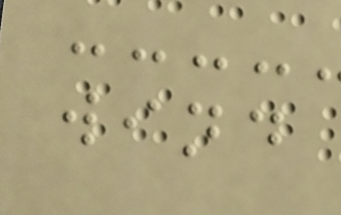wind
